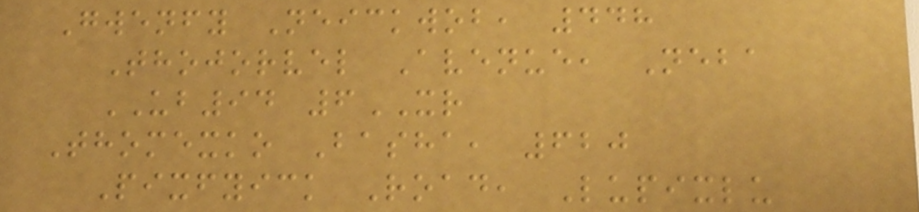Gwenfy Neickwob, 448
Thojorvel Avenue, Neba
UB94 6XR
Thomexko Basha, 620
Pixfyick Road, Lupixlu
